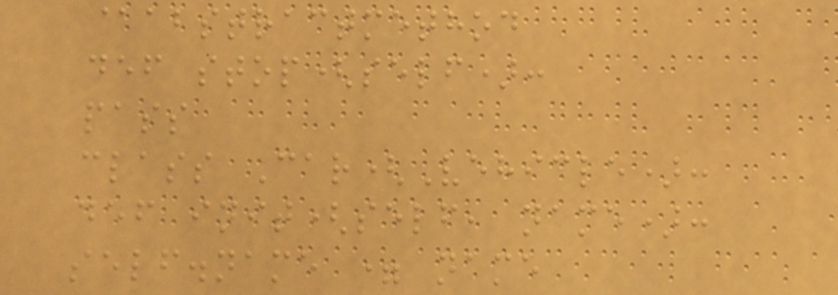@abstractmethod
def stop(self):
pass
class Car(Vehicle):
def init(self, name):
self.name = name
